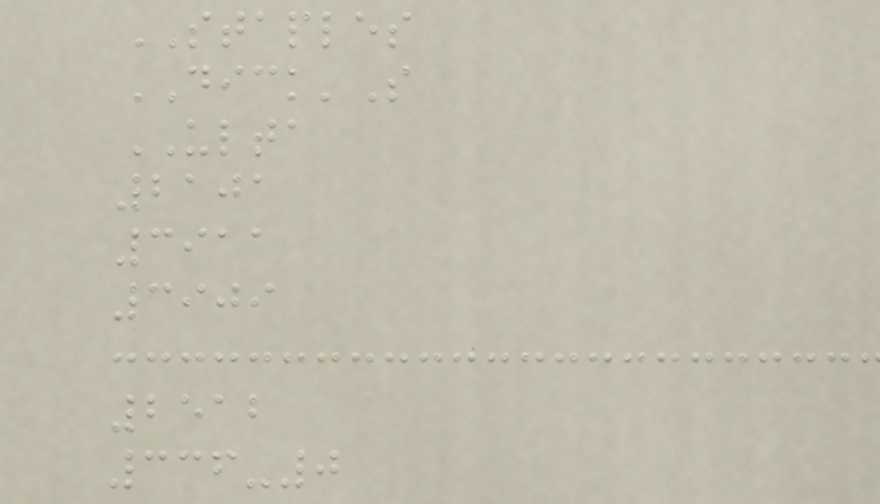STAPLES
DICK'S
ULTA
2101
3911
3909
2512
336-0
